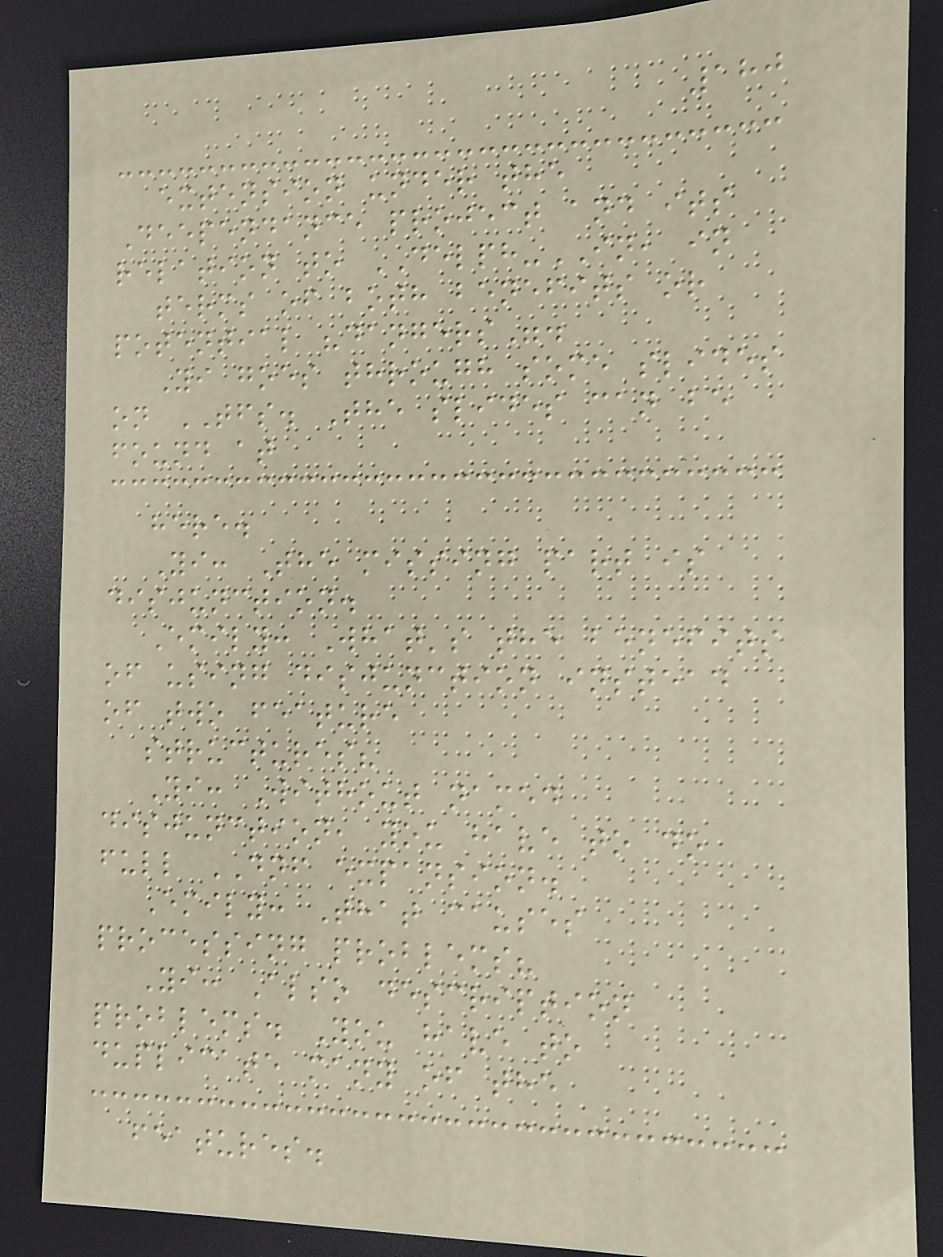180
extension under the
Deependance project and its
relation to DELPH-IN, in
terms of both benefits or
potential "dangers".
Yi goes through some slides
on TFS. The slides can be
found at
here.
Yi: The missing part is
disjunction.
Emily: What's the benefits
of using disjunction instead
of two feature
structures?
Yi: Without named
disjunction, you have to do
full DNF expansion.
Emily: That causes
processing problems?
Yi: Also description
problems. You have to
duplicate many of the
features.
